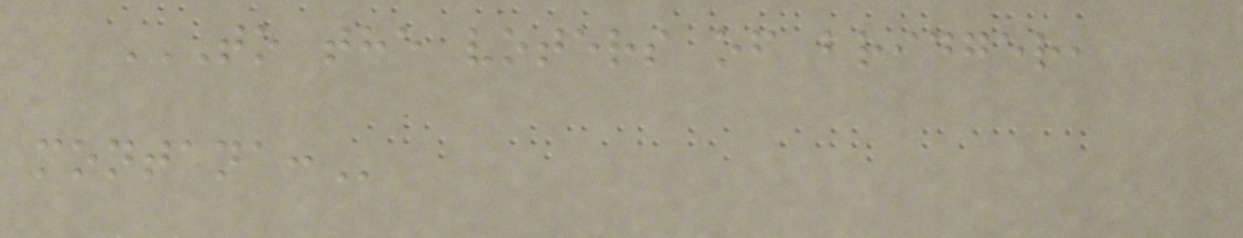TO THE VOTERS OF BRIDGER,
MONTANA:
